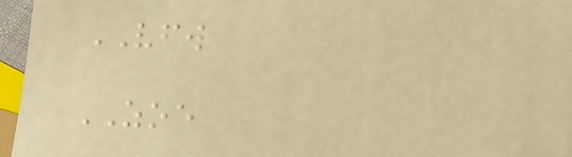VFW
ZOE
